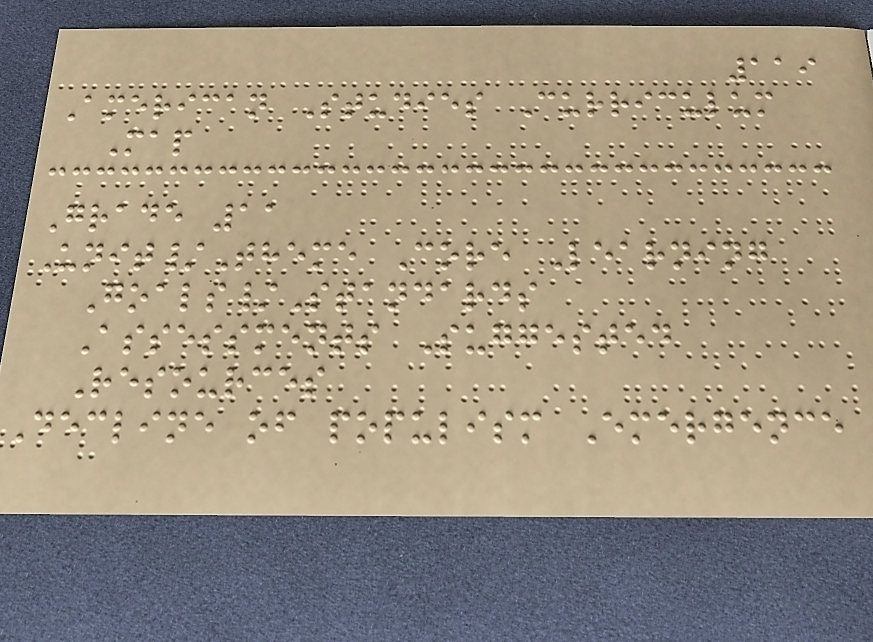119
American Studies Curriculum
Map
Grade 11
Unit/Theme Core Learning
Goals/Standards
Assessments Suggested
Resources
Decline of populism Emergence
